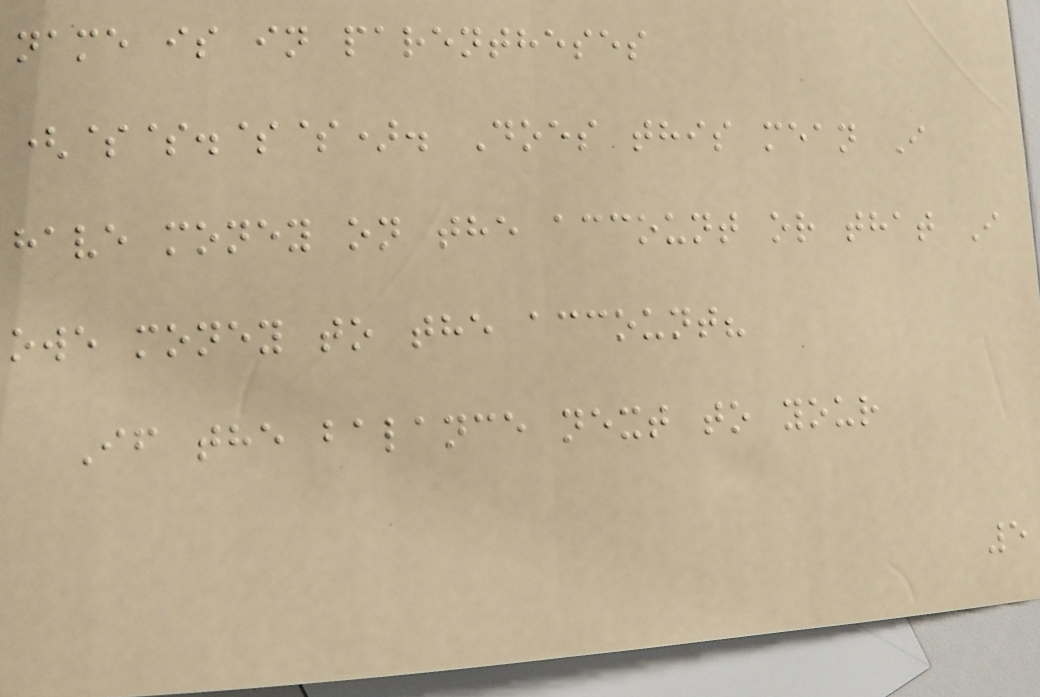name is in parentheses
($$.$$). Does this mean I
have money on the account or that I
owe money to the account?
If the balance next to your
5
